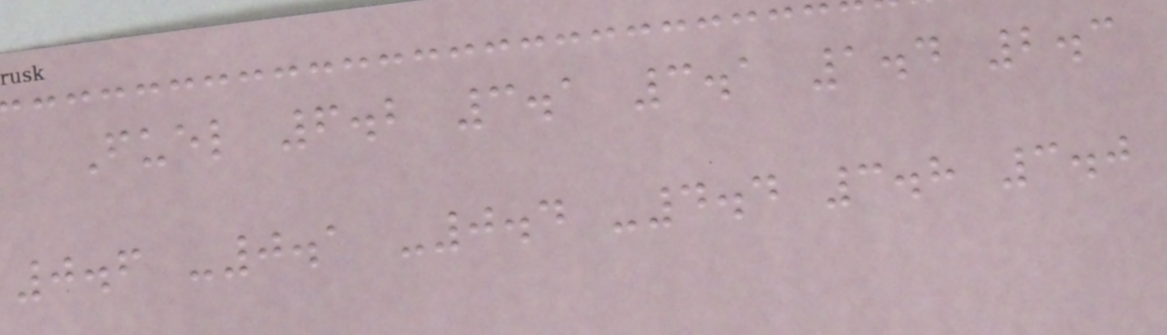Fuel 6.2 3.1 3.1 1.4 2.3
0.6 -0.1 -0.4 -4.4 3.8 3.0
